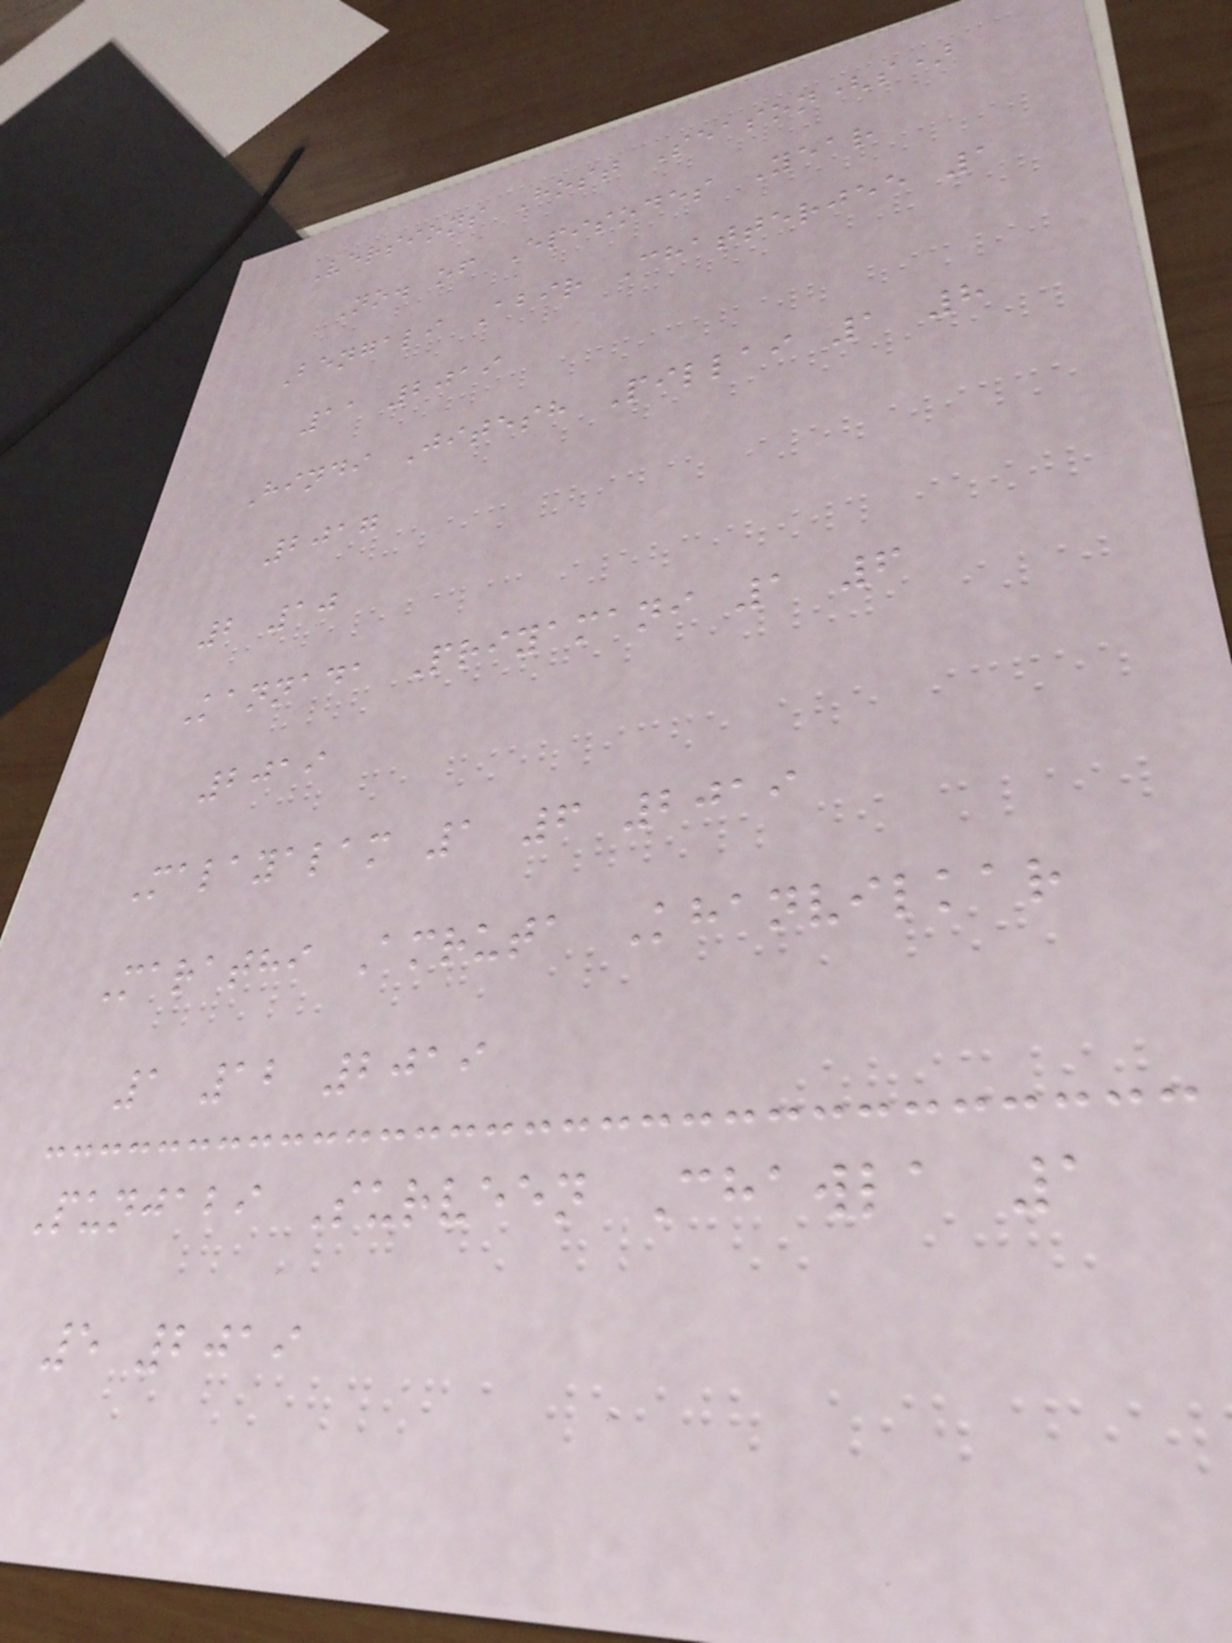Versions Host Season(s)
No. of Episodes Year
Bengali Abir Chatterjee 1
11 2019
Hindi Jitesh Pillai 1 8
2017
2 10
Kannada Priyamani 1 6
2019
Malayalam 1 6 2019
Marathi Amruta Khanvilkar
1 12 2019
Punjabi Surveen Chawla 1
5 2019
